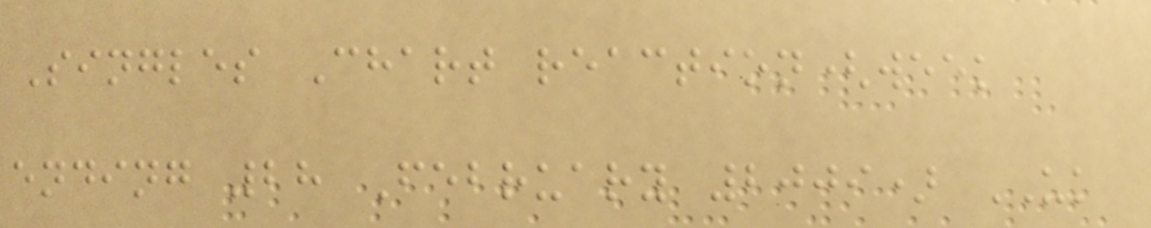Singles Chart reaction(week
ending 28 February 2009) UK
